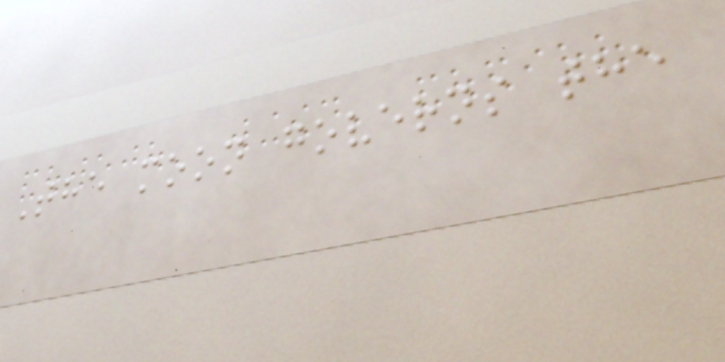The moon governs the
